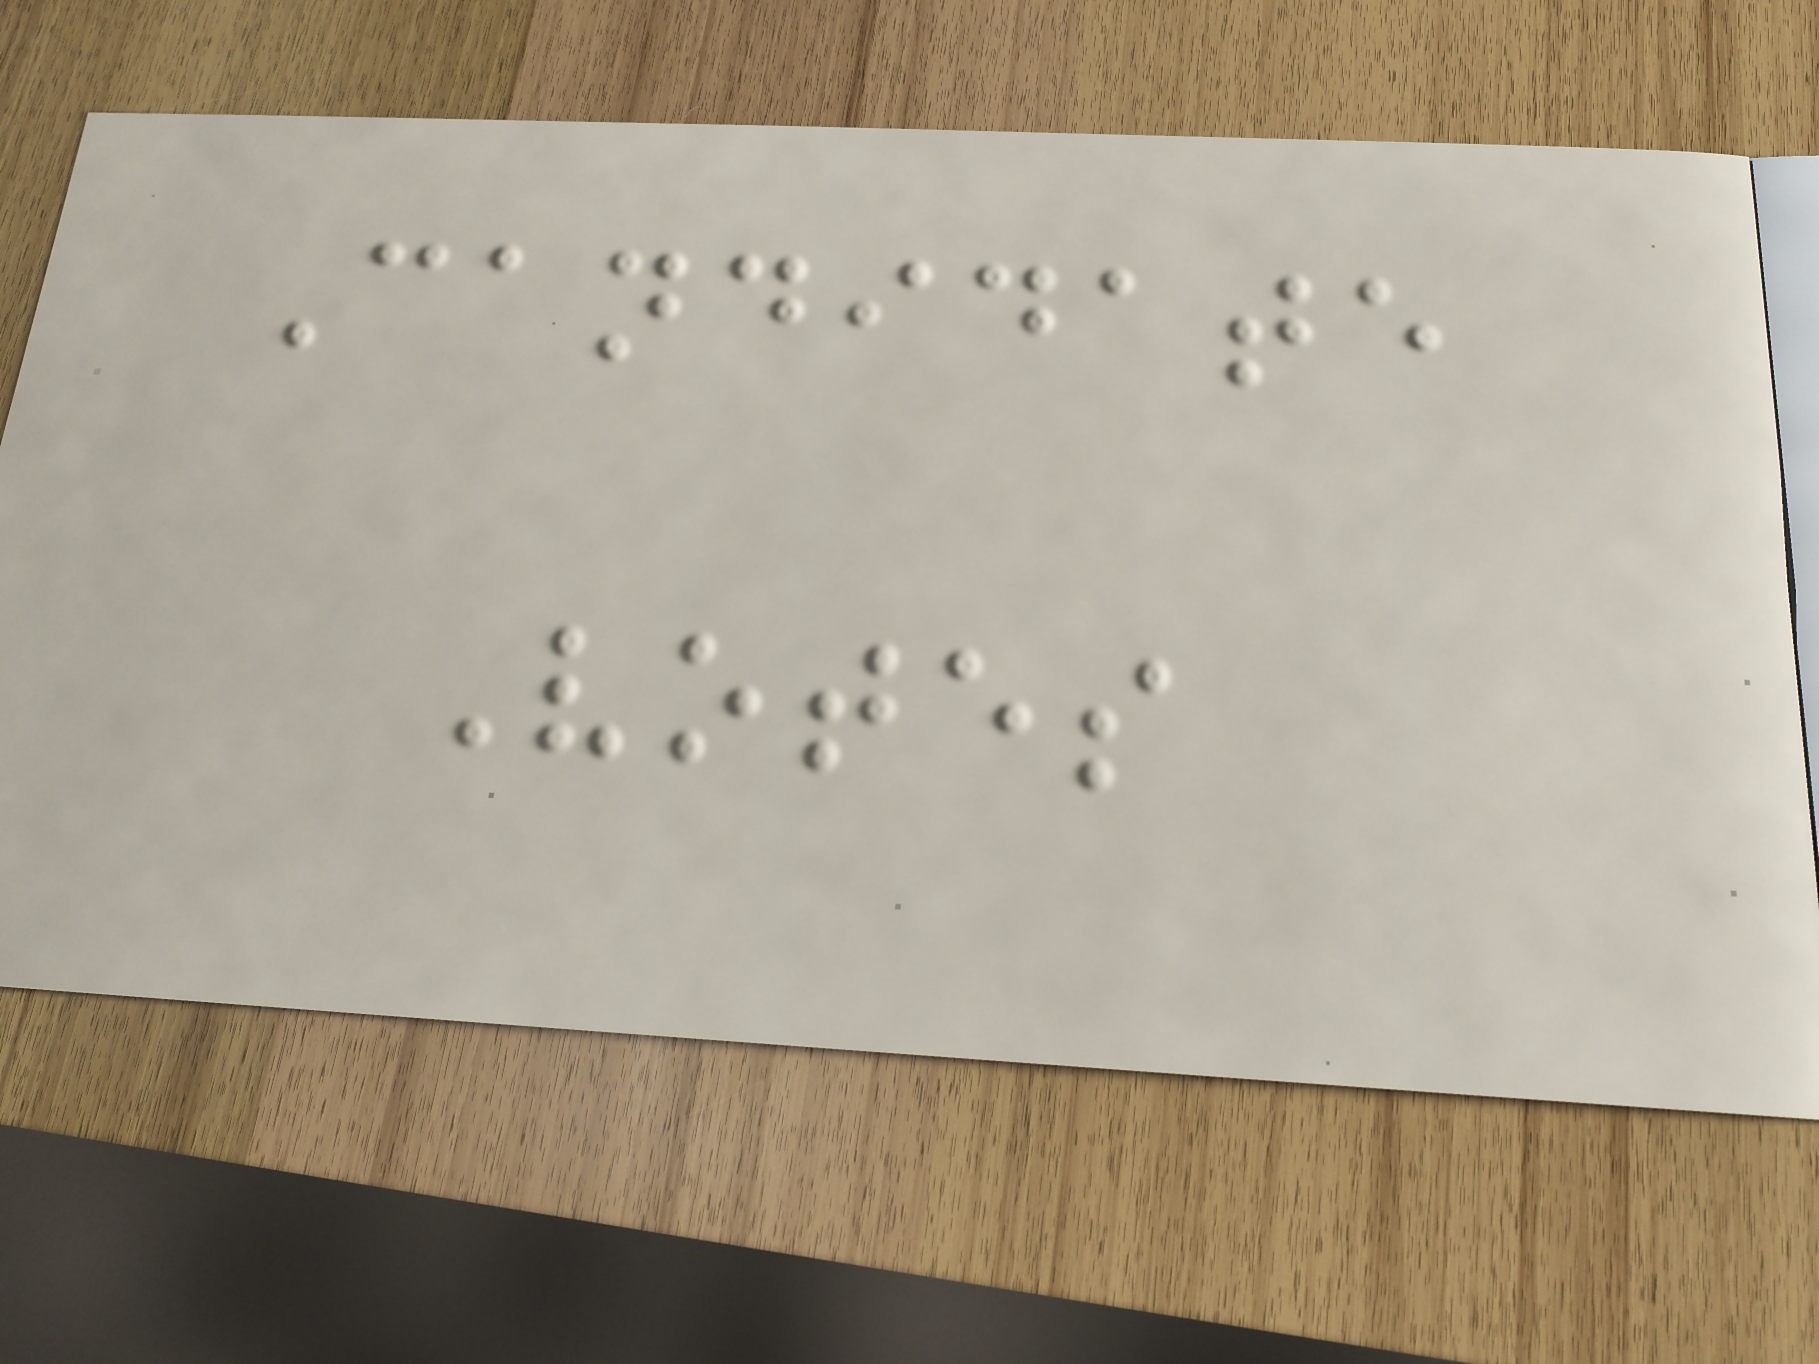Candidate
Votes
